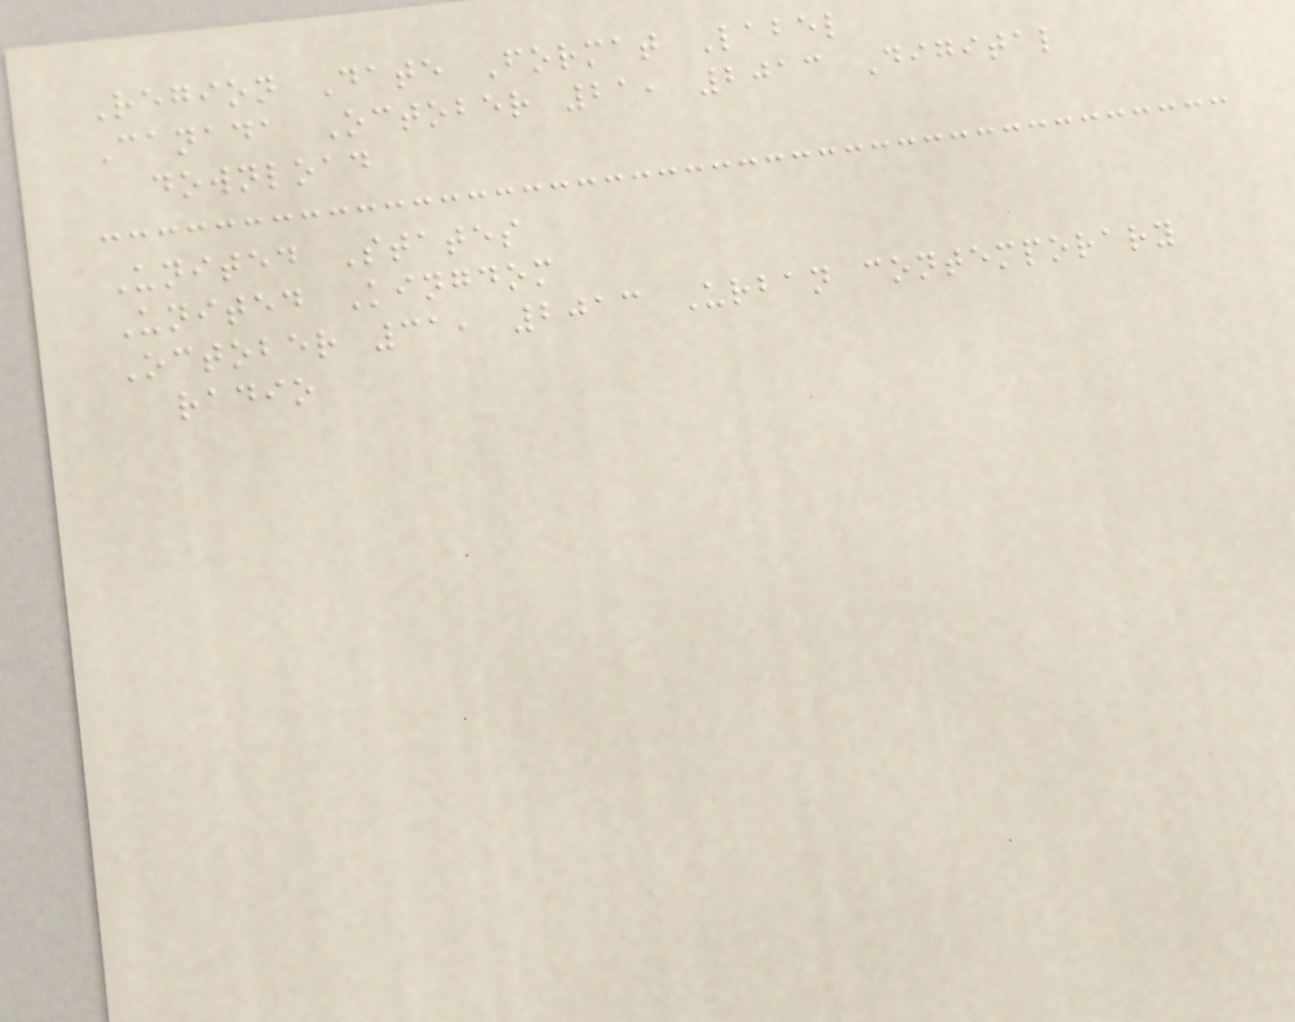Region Date Format Label
Canada October 21, 2013 Digital
download
United States
United Kingdom
October 31, 2013 Urban contemporary
radio
